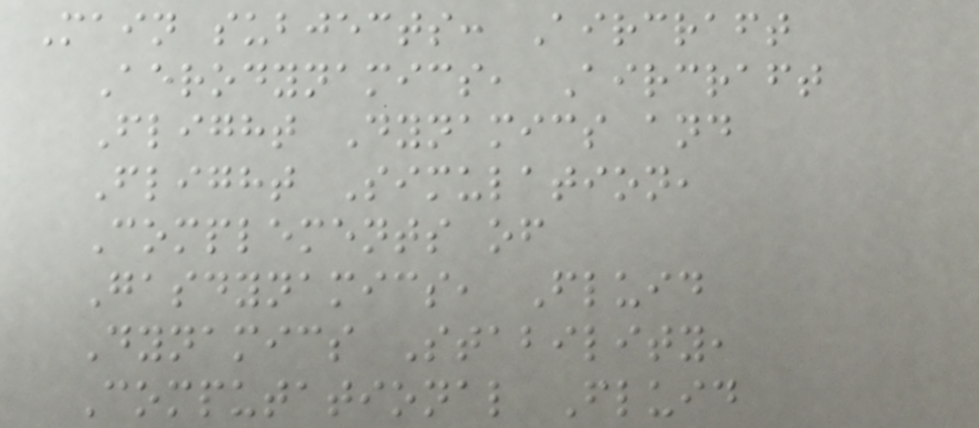Main subjects: Aircraft
Aerodynamics, Aircraft
Flight Dynamics and
Flight Simulation,
Complements of
Gasdynamics, Fluid
Dynamics Stability,
Computational Fluid
